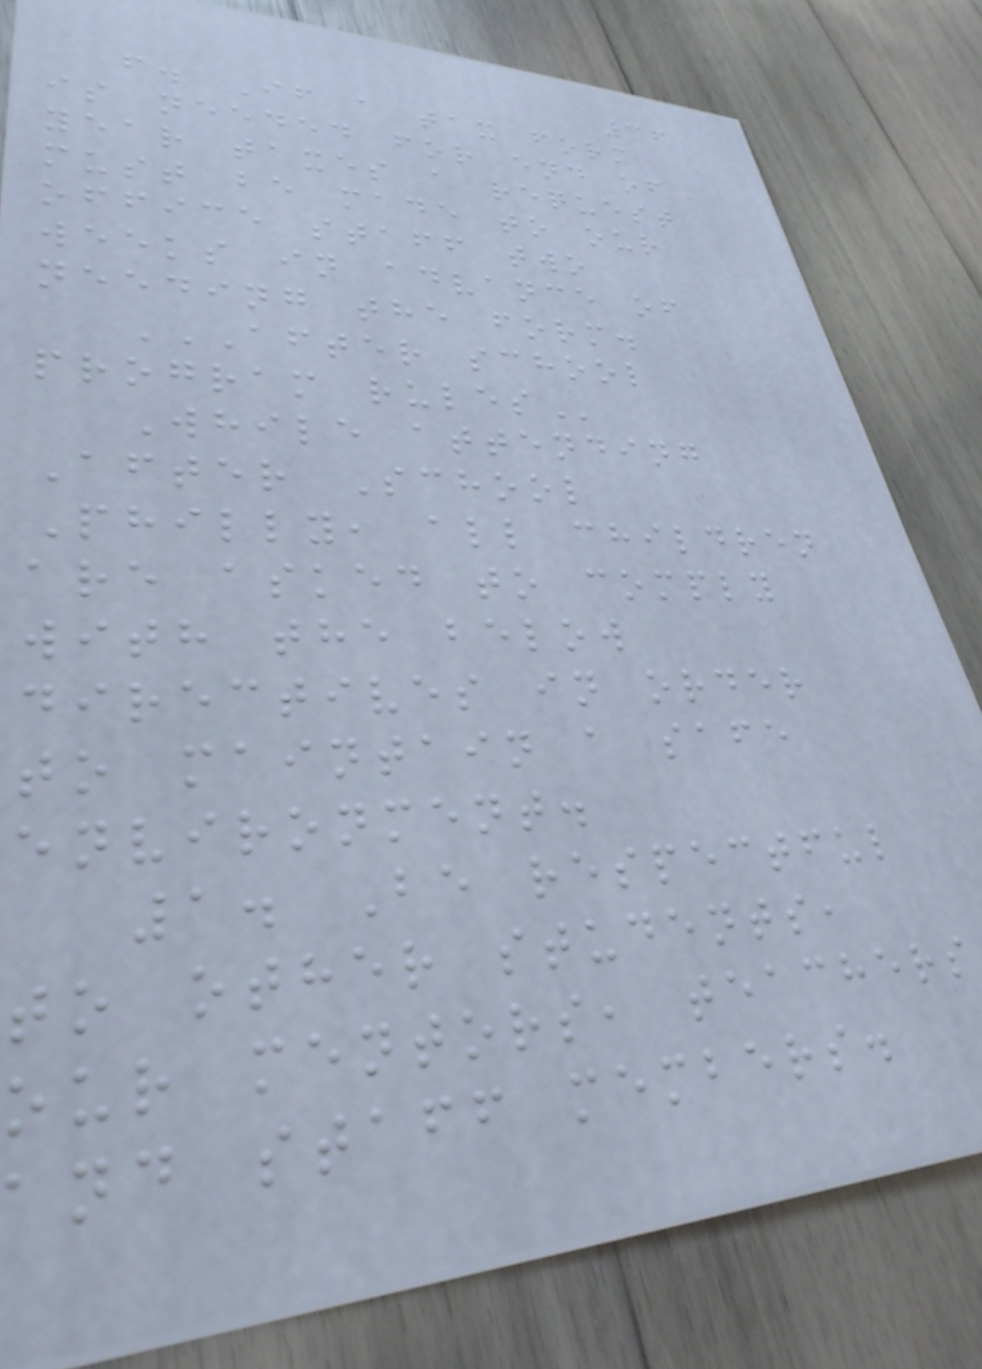36
f. If a tax form
is needed for end of
year taxes a request
must be made to our
office staff two
weeks in advance of
needing the form.
AFTER SCHOOL
PROGRAM RULES
While attending
After School
Philly, all children
are asked to comply
with the below
directives in order
to maintain a safe
environment.
1. Be respectful
to other students,
our mentors, teachers
and staff members.
